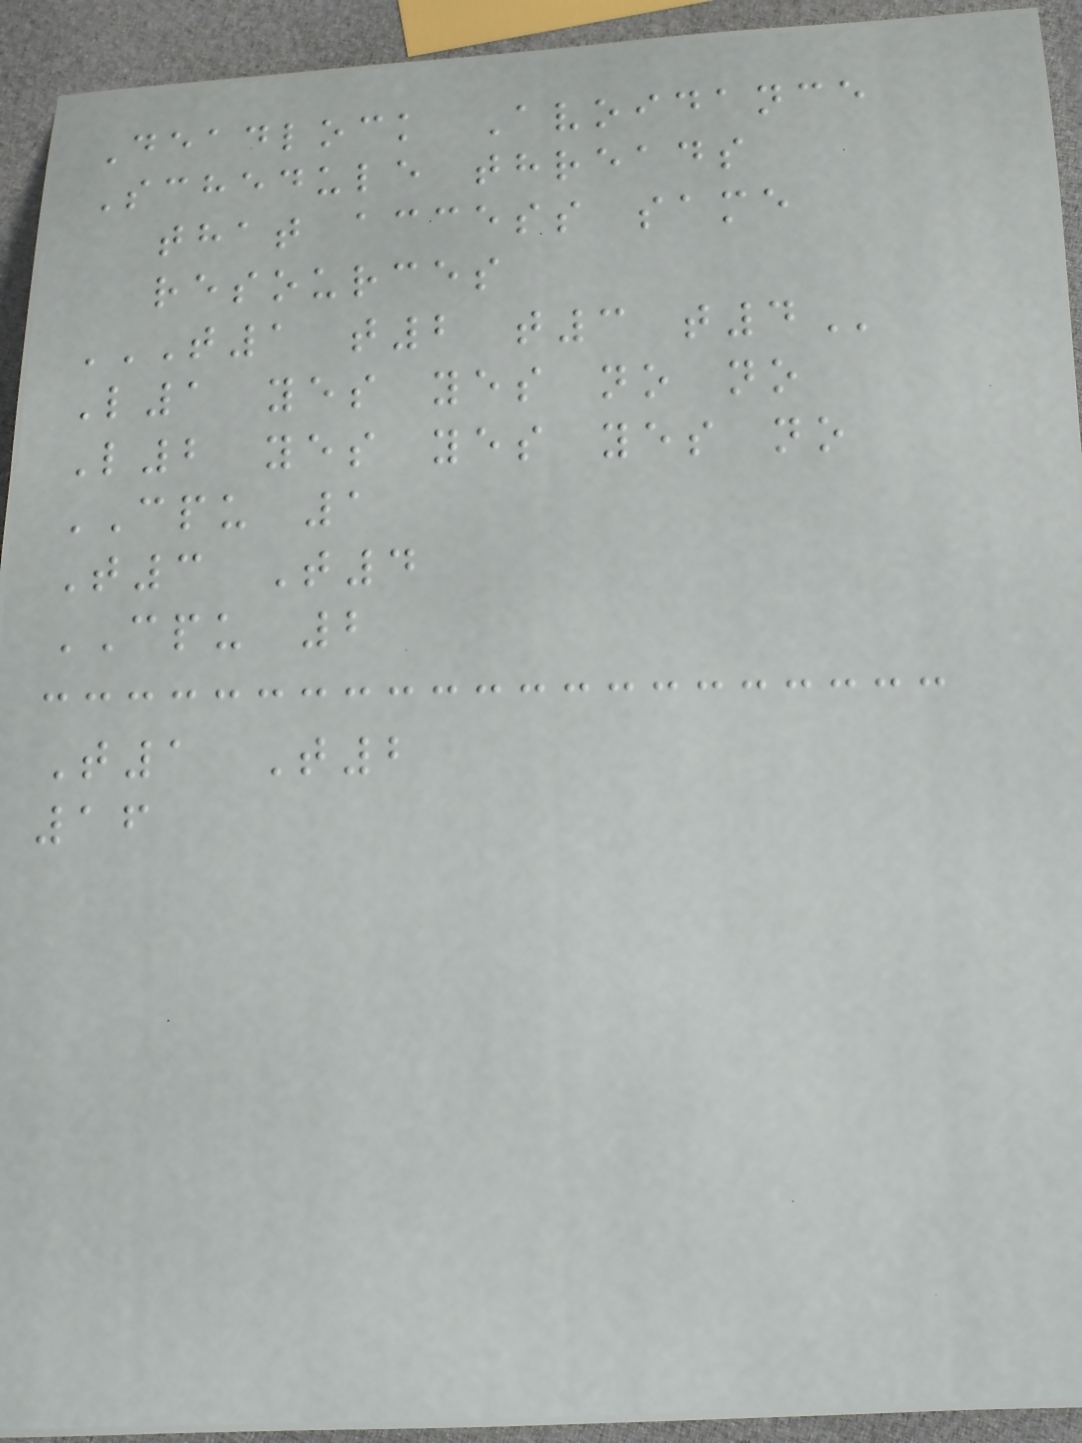Deadlock Avoidance
Schedule threads
that access same
resources
T1 T2 T3 T4
L1 yes yes no no
L2 yes yes yes no
CPU 1
T3 T4
CPU 2
T1 T2
16
